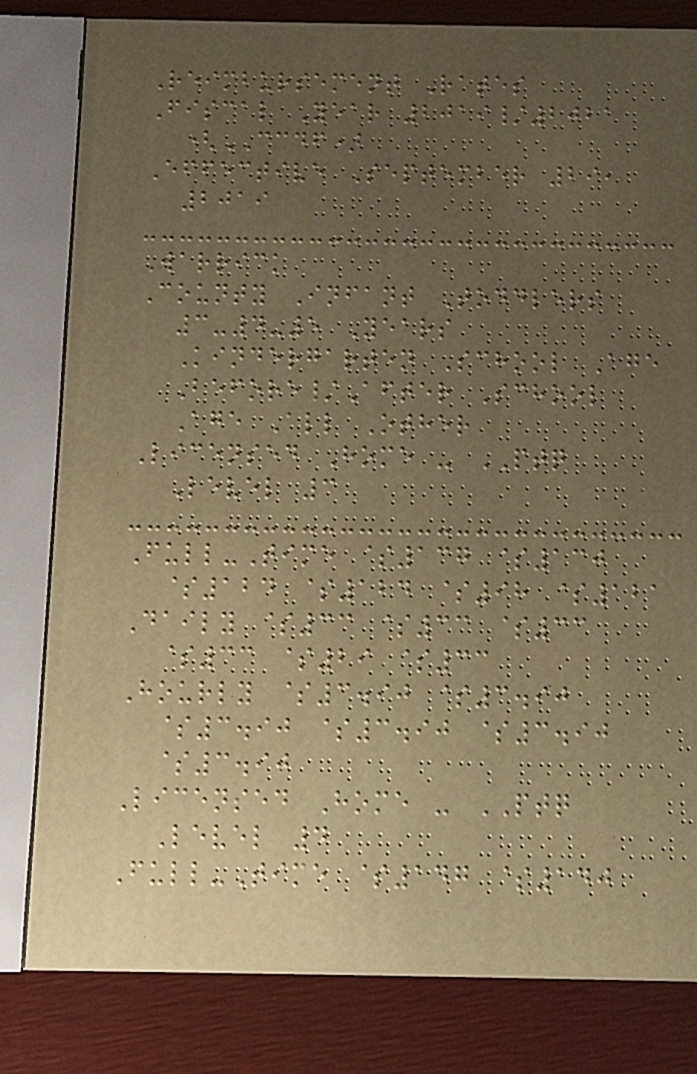Reimbursement Rates
Fiscal Year 2019/2021
(CCDF)
Effective September 29,
2019
Warrick
County Infant Toddlers
3-4-5 Years
Kindergarten School Age
Before/After School
Age All Other
Licensed Home - PTQ
Level 3
Full-Time $137 $130
$124 $124 $98 $121
Daily $33 $33 $33
$33 $29 $33
Hourly $3.90 $3.90
$3.90 $3.90 $3.90
$3.90
Licensed Home - PTQ
Level 4
Full-Time $147 $140
